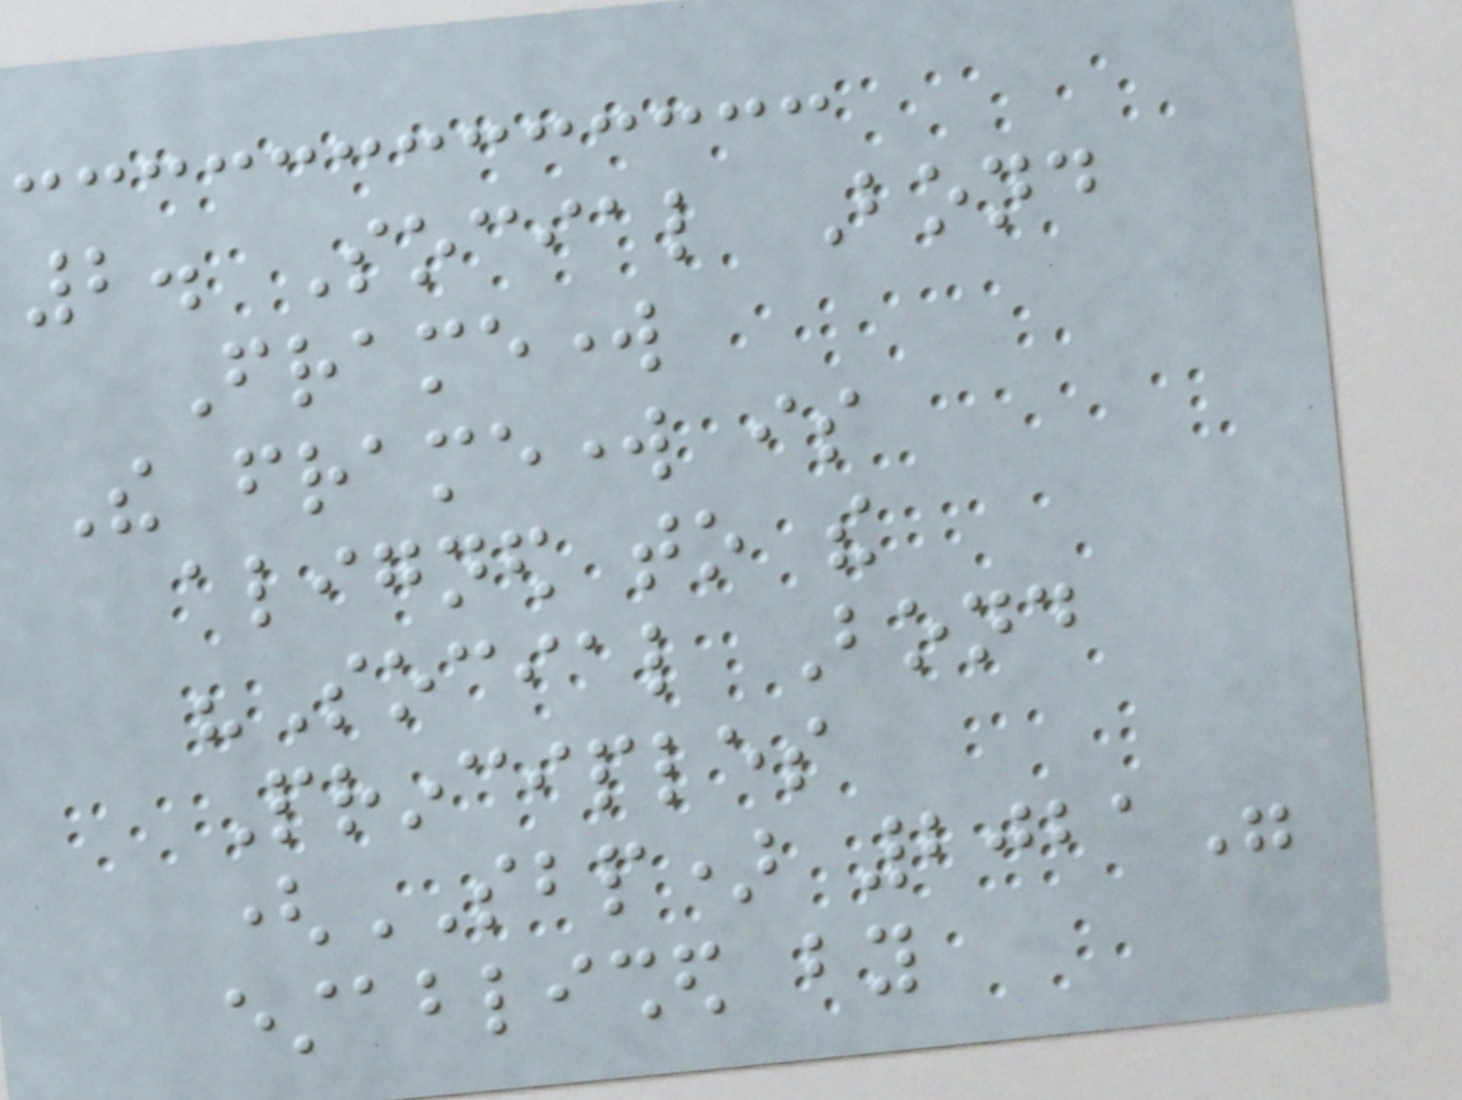2. Social Bond
Framework
The framework is
aligned to the
"Social Bond
Principles
(SBP) 2021"
established by
